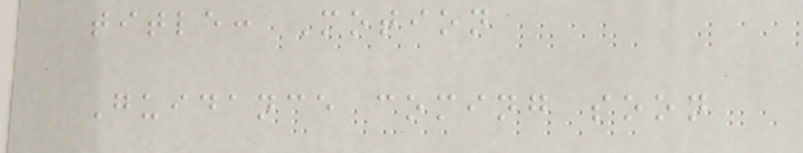title: Motion
Guidance coming soon
